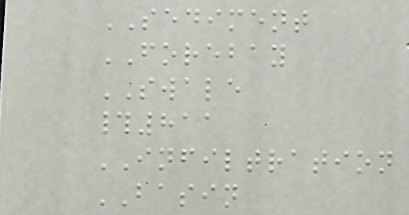SEDIMENT
FOREBAY
SWALE
#811
INFILTRATION
BASIN
